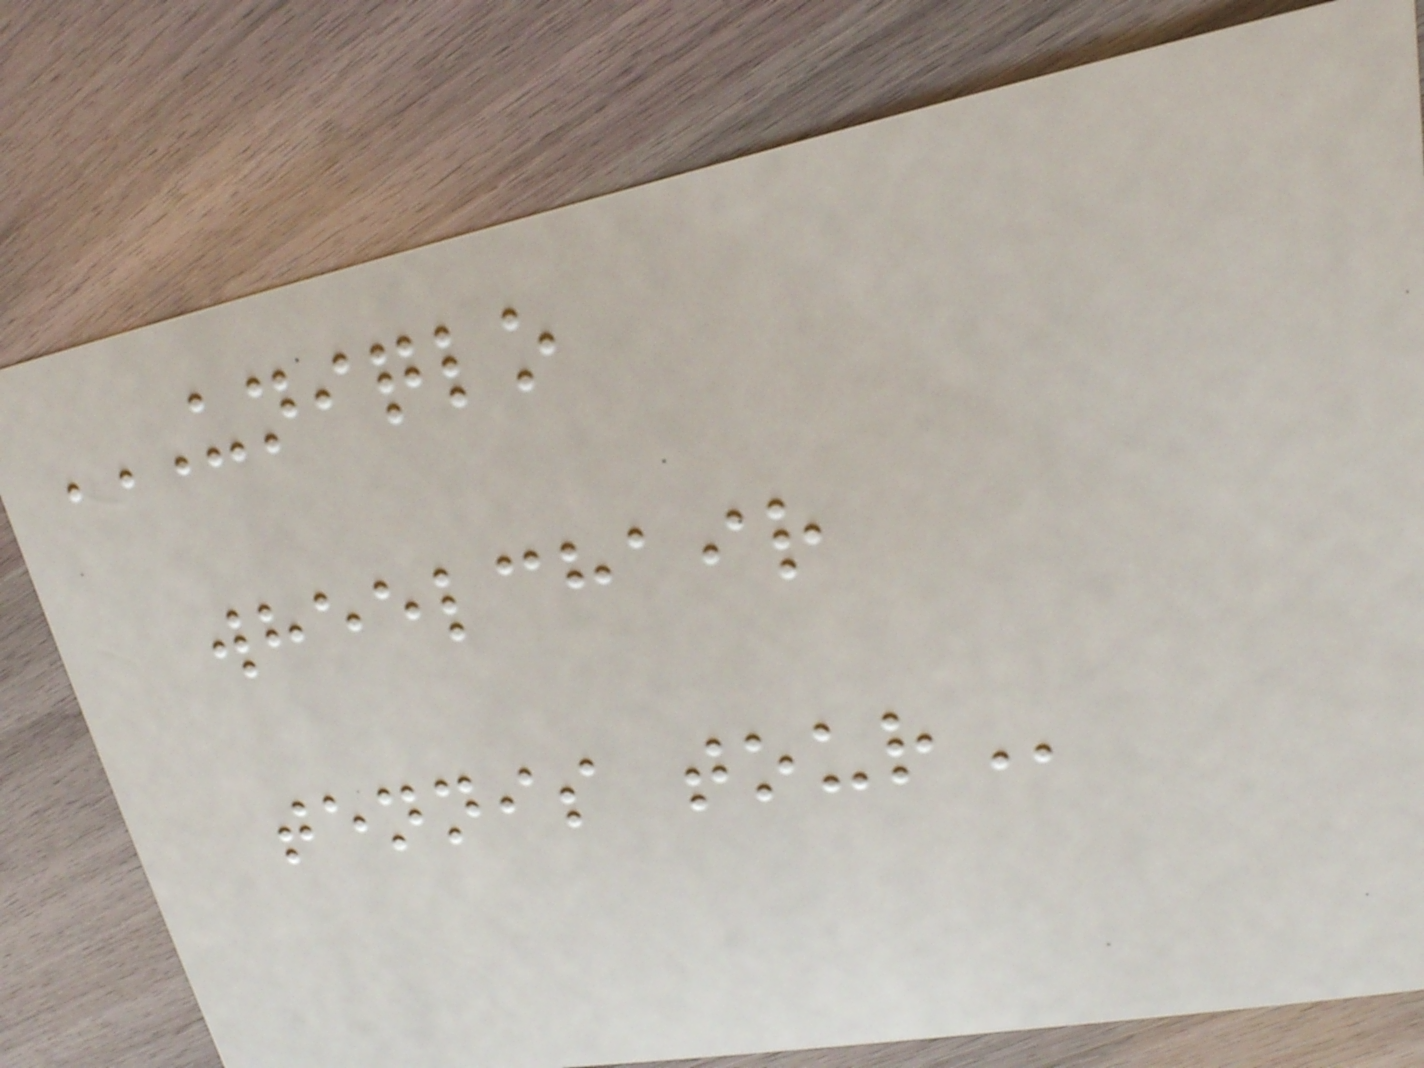UNIQLO
WHEELCHAIR
TENNIS TOUR
